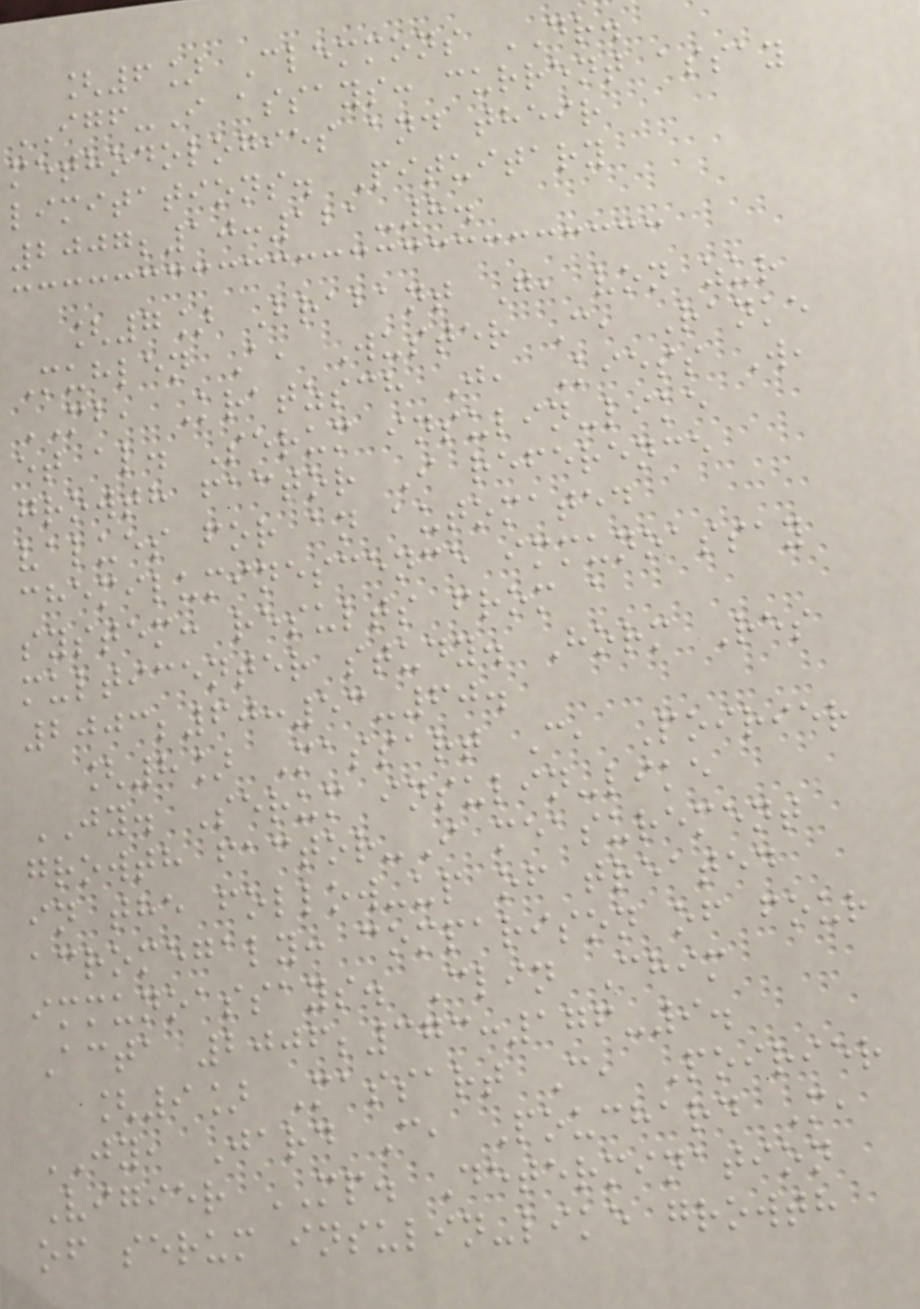[6] Clemmons DR.
IGF-I assays: current assay
methodologies and their
limitations. Pituitary
2007;10:121-8.
[7] Brabant G, von zur
Muhlen A, Wuster C, Ranke
MB, Kratzsch J, Kiess W,
et al. Serum insulin-like
growth factor I reference
values for an automated
chemiluminescence immunoassay
system: results from a
multicenter study. Horm Res
2003;60:53-60.
[8] Massart C, Poirier
JY. Serum insulin-like
growth factor-I measurement
in the follow-up of treated
acromegaly: comparison of four
immunoassays. Clin Chim
Acta 2006;373:176-9.
[9] Massart C, Poirier
JY, Jard C, Pouchard M,
Vigier MP. Determination
of serum insulin-like growth
